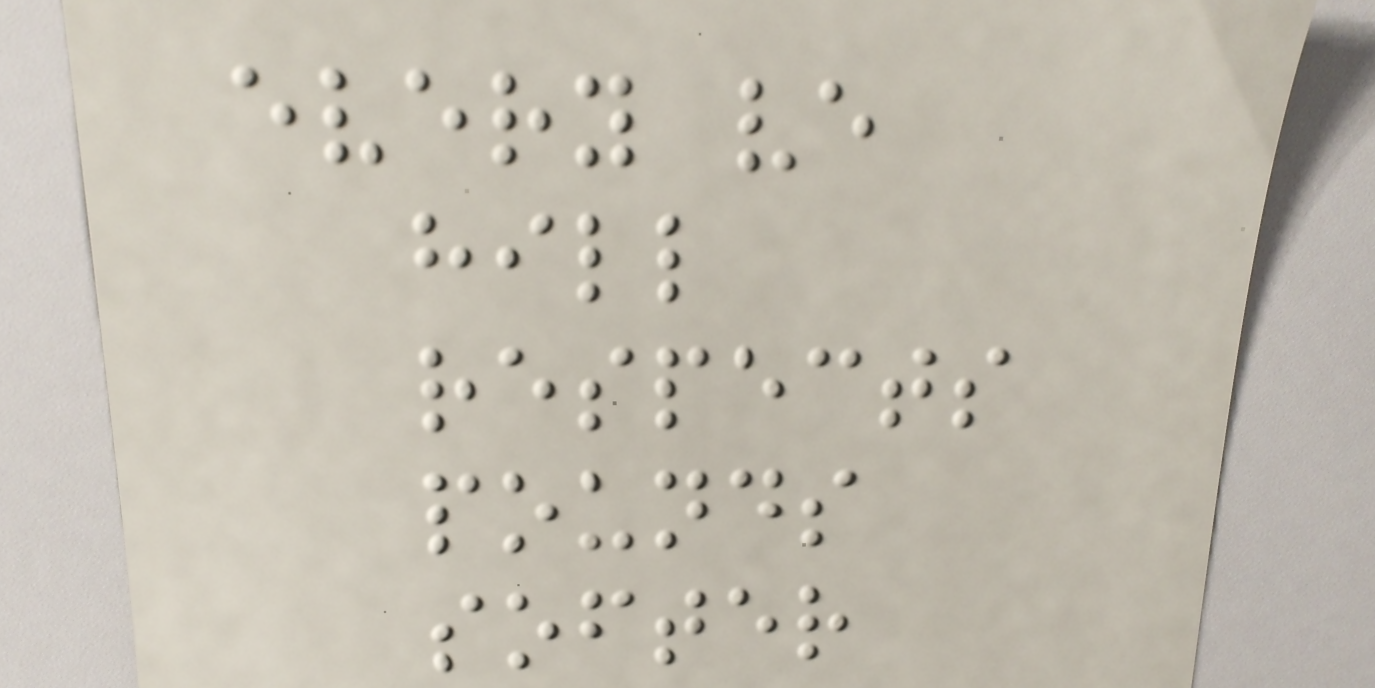every ve
hill
respects
pounds
softer
